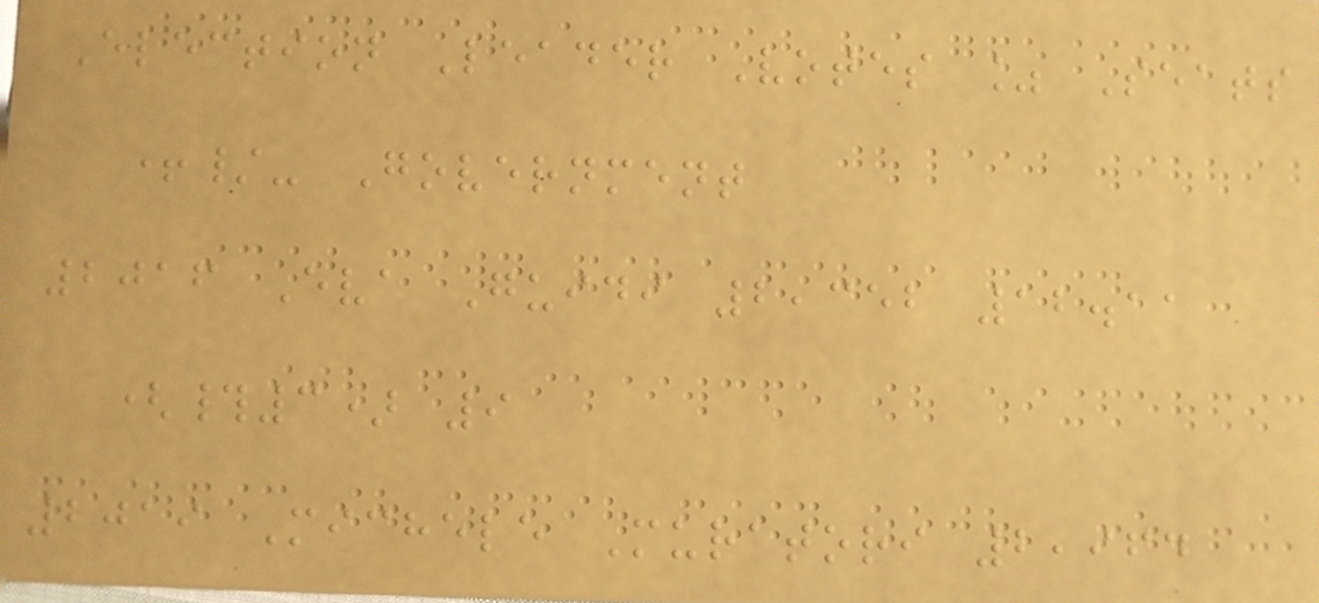Election Leader Votes % Seats
+/- Government
2016 Eva Guidi 2,352 12.11
(#3) 9
2019 Michele Muratori 2,964
